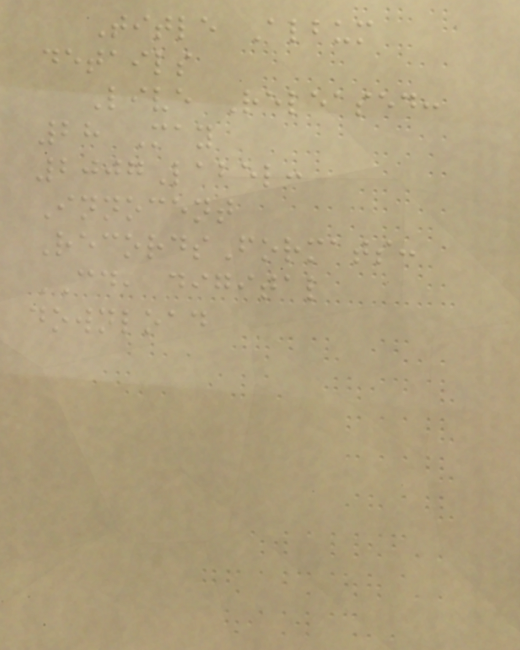Title Album
details
Live Released:
28 May
2007Label:
Innocent
RecordsFormats:
CD, digital
download
